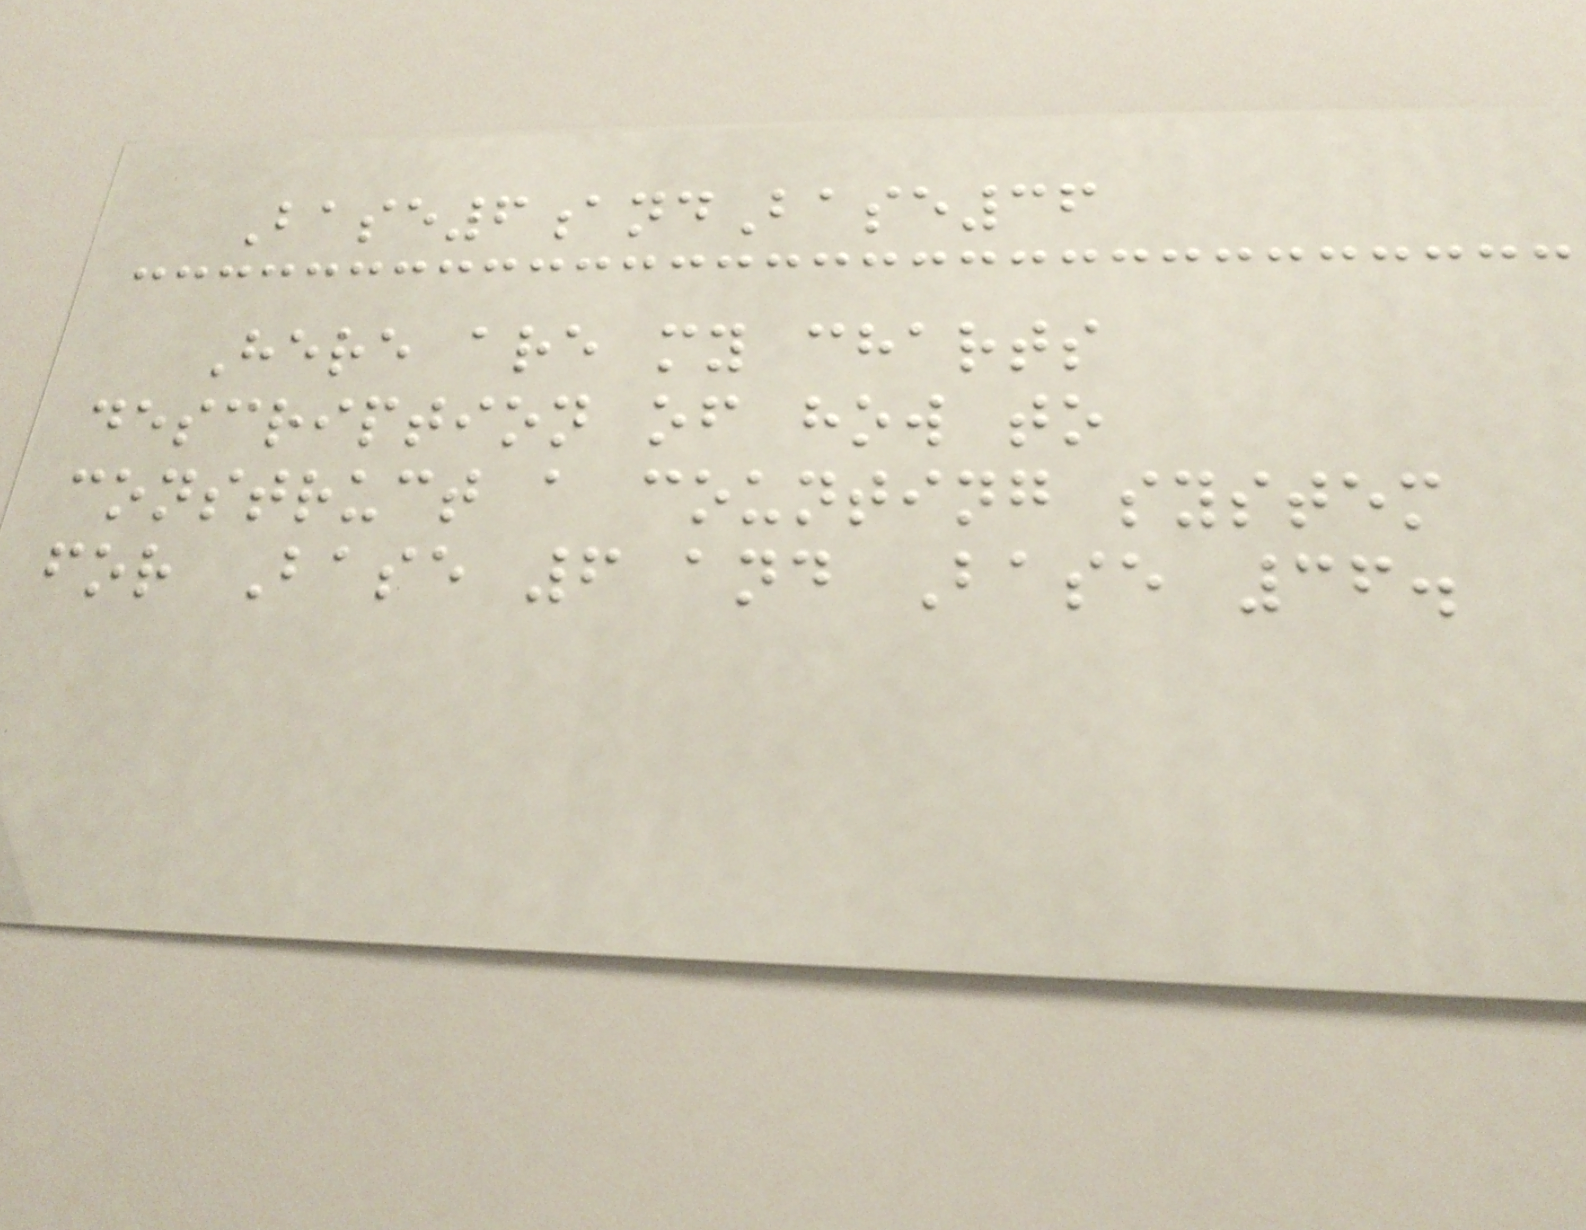Base6andBase36
Here are my charts
description of how to
construct a counting system
for Base 6 and Base 36.
